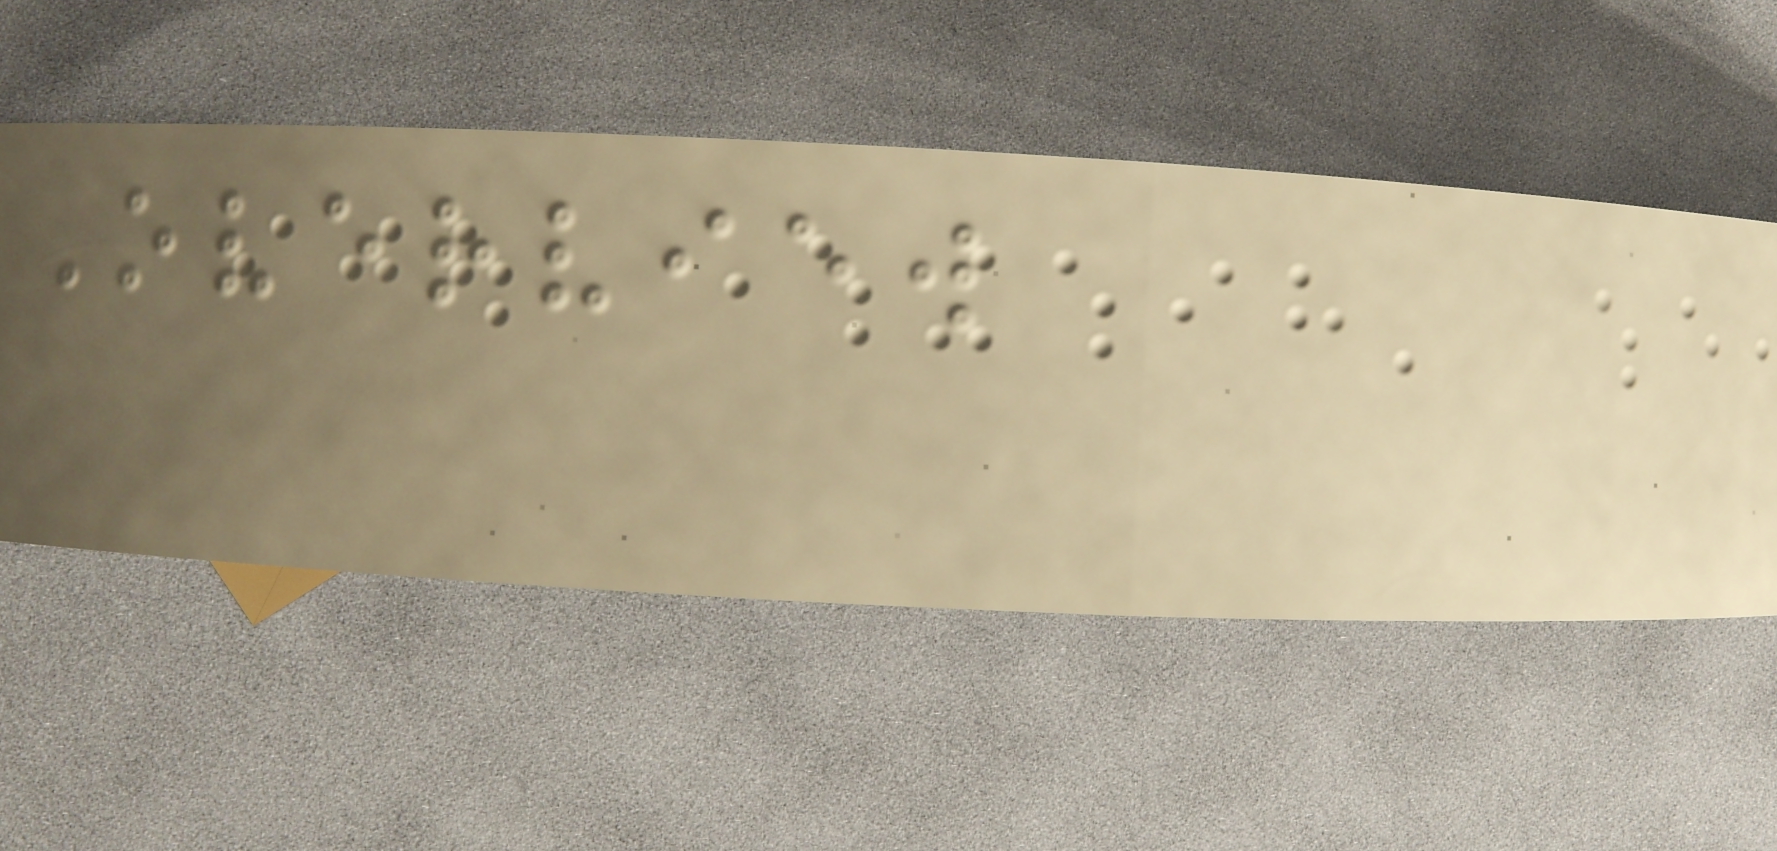Overview
